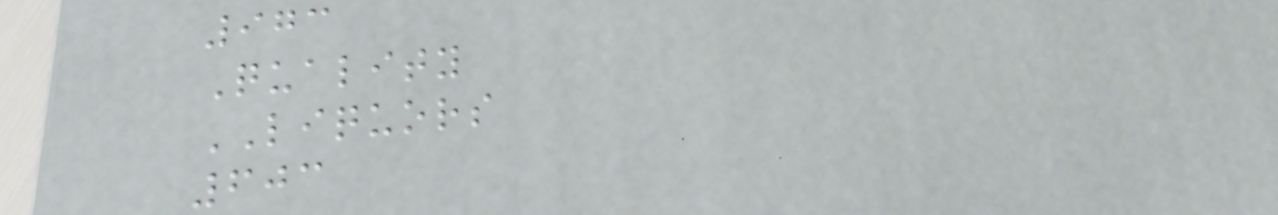973
Quality
LIQUORS
603
